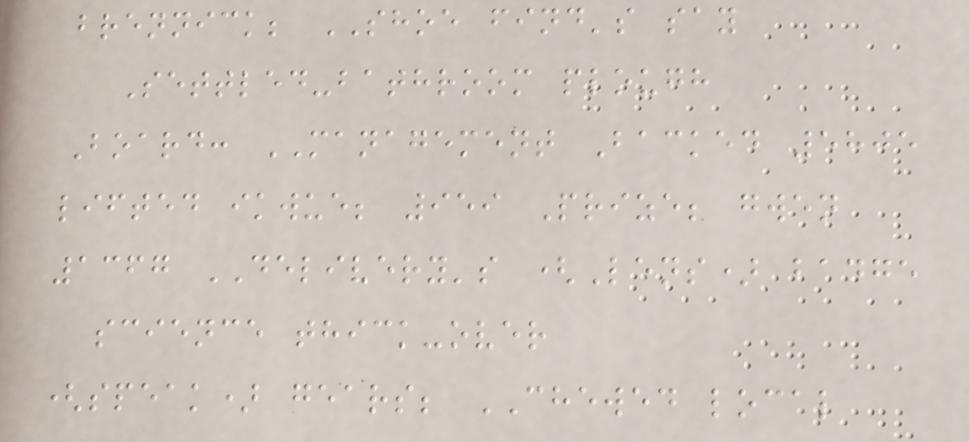brennick; SHOE find's say
Settled-bathroom plough
Board: MANAGEMENT Backed 5805
lifted ikwue; 959 Prize; gwen
1367 DELIVERY's (Lens) badge
science thick-over
(speak) gears; CHEWED local
